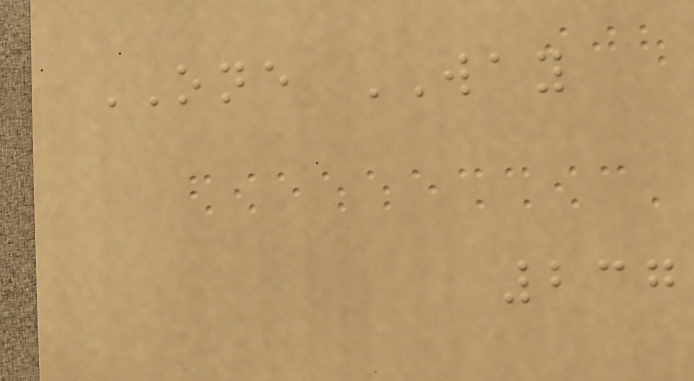ONE WAY
237
